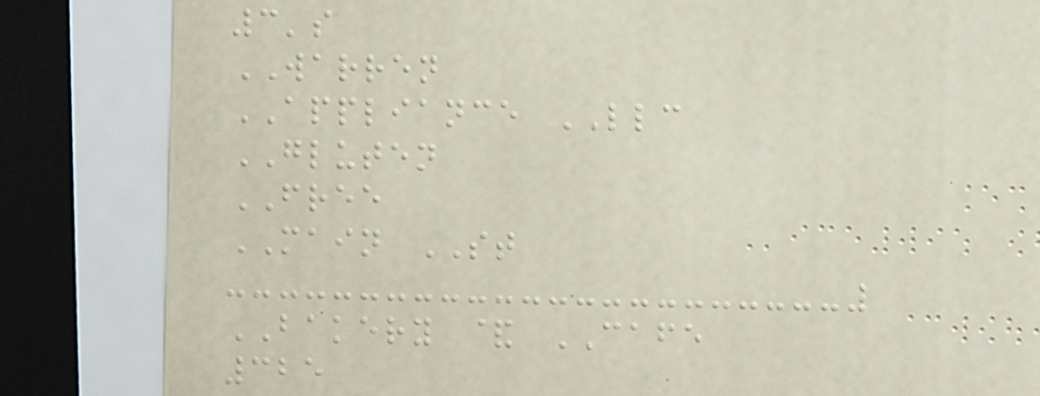3's
WARREN
APPLIANCE LLC
GLUTEN
FREE
MAIN ST
BAKERY & CAFE
325
